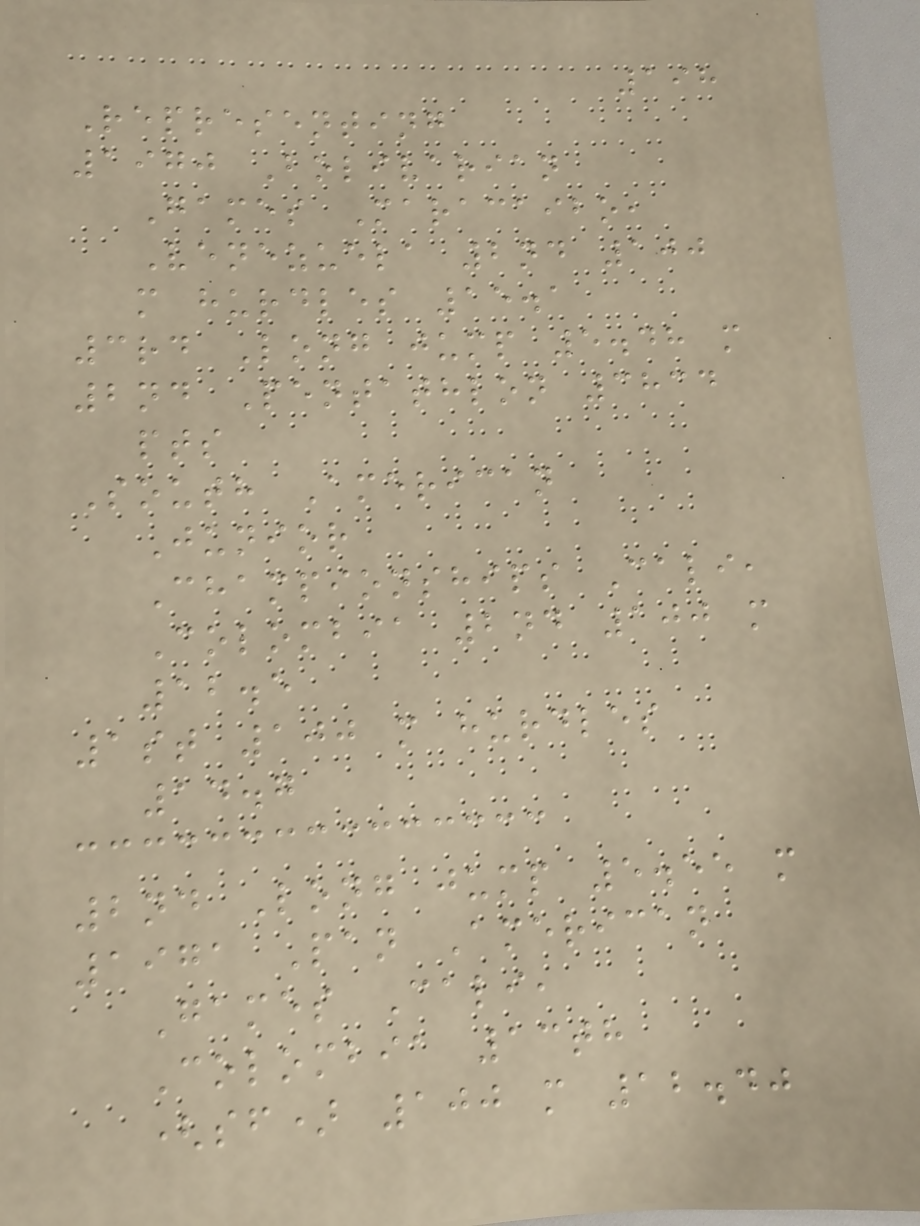198
Representing
1970 Bolivarian
Games Maracaibo,
Venezuela 2nd 100
m hurdles 15.1
3rd Long jump 5.48 m
2nd Pentathlon 3834
pts
South American
Junior
Championships Cali,
Colombia 2nd 100 m
12.5
1st 100 m hurdles
14.7
2nd Long jump 5.55 m
1971 Pan American
Games Cali,
Colombia 13th
(sf) 100 m 12.40
